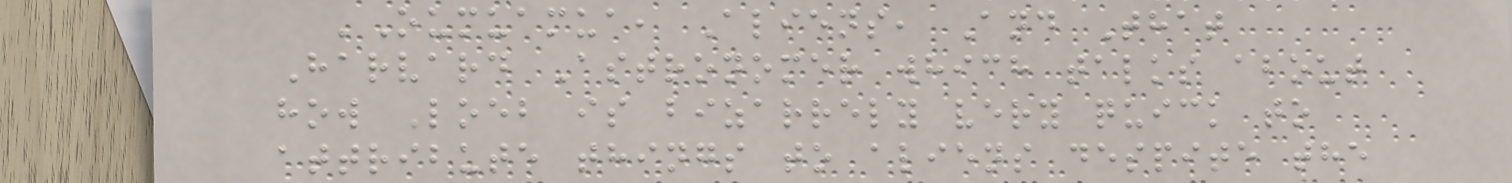'Oumuamua, Aliens, And That
Harvard Astronomer which talks about
how Loeb is bizarrely very quick to
attribute things to aliens despite the
